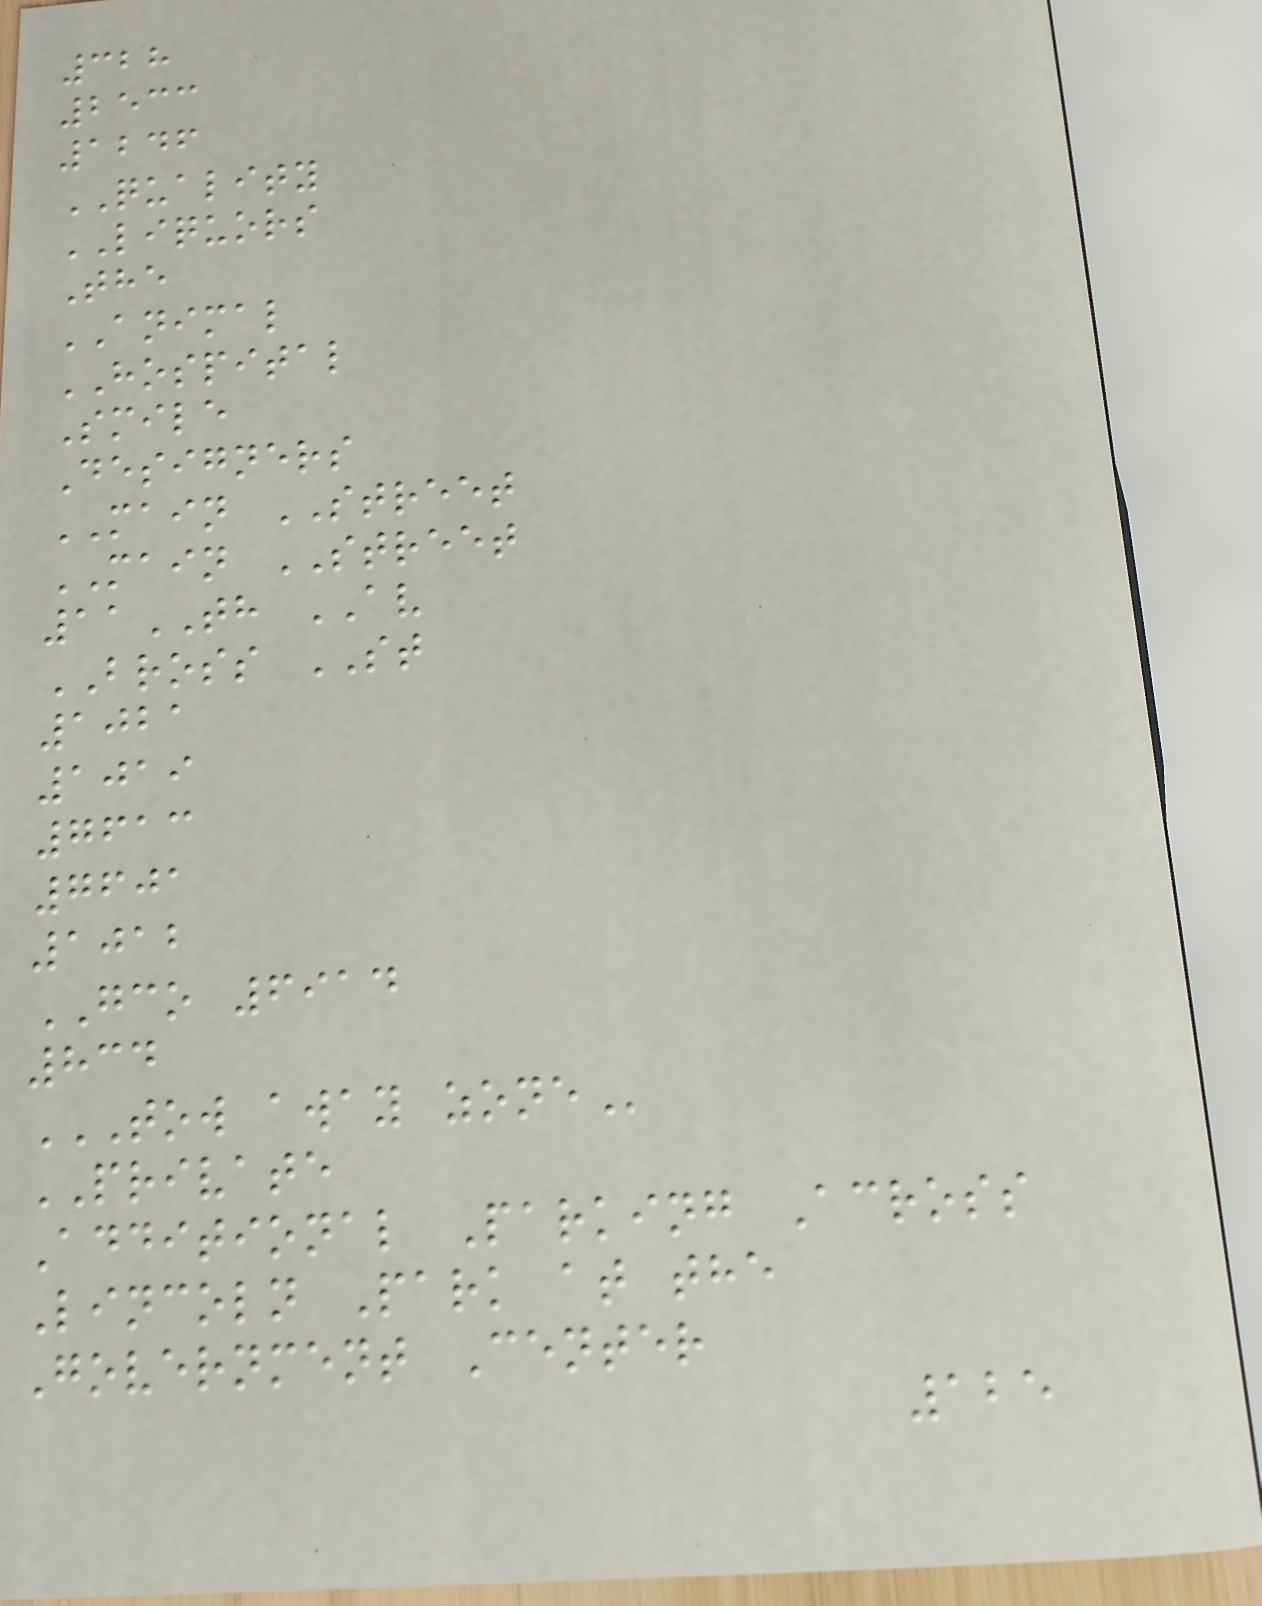328
2533
1246
QUALITY
LIQUORS
The
ANIMAL
HOSPITAL
Smile
Designers
MAIN STREET
MAIN STREET
11TH AV
BROSS ST
1021
1019
7613
7601
1012
GCO 6914
834
TOW AWAY ZONE
PRIVATE
Additional Parking Across
Lincoln Park at the
Government Center
125
